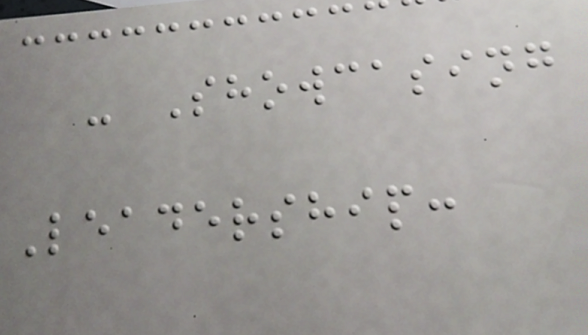- Showcasing
Leadership:
